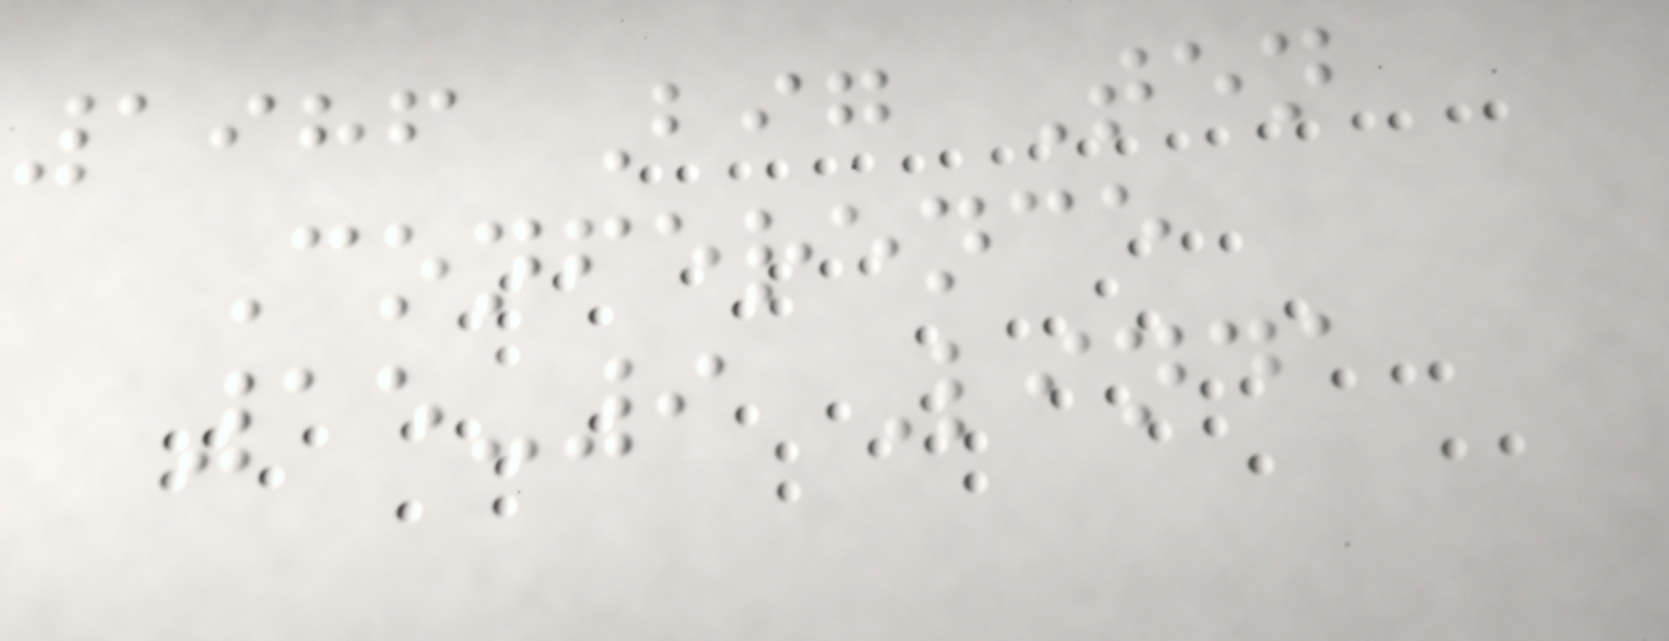1986 Big Ten
Conference
15-9 Linda
